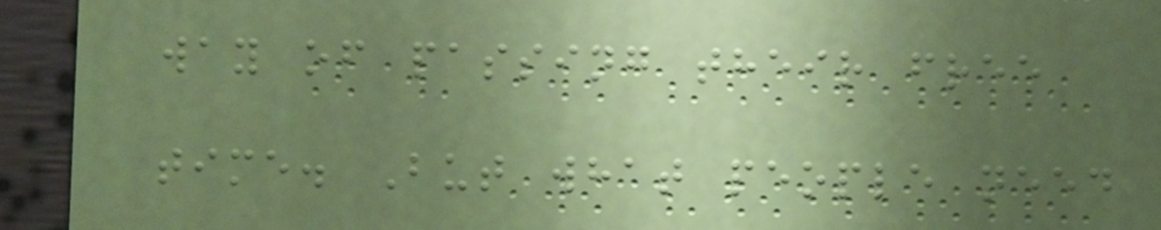way of passing their free
time. But what people need
